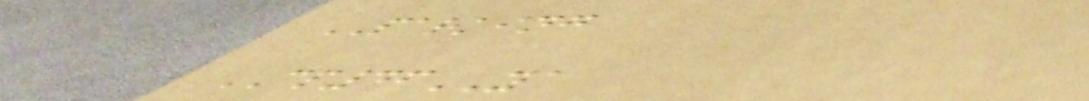PARKING
CP46YA
